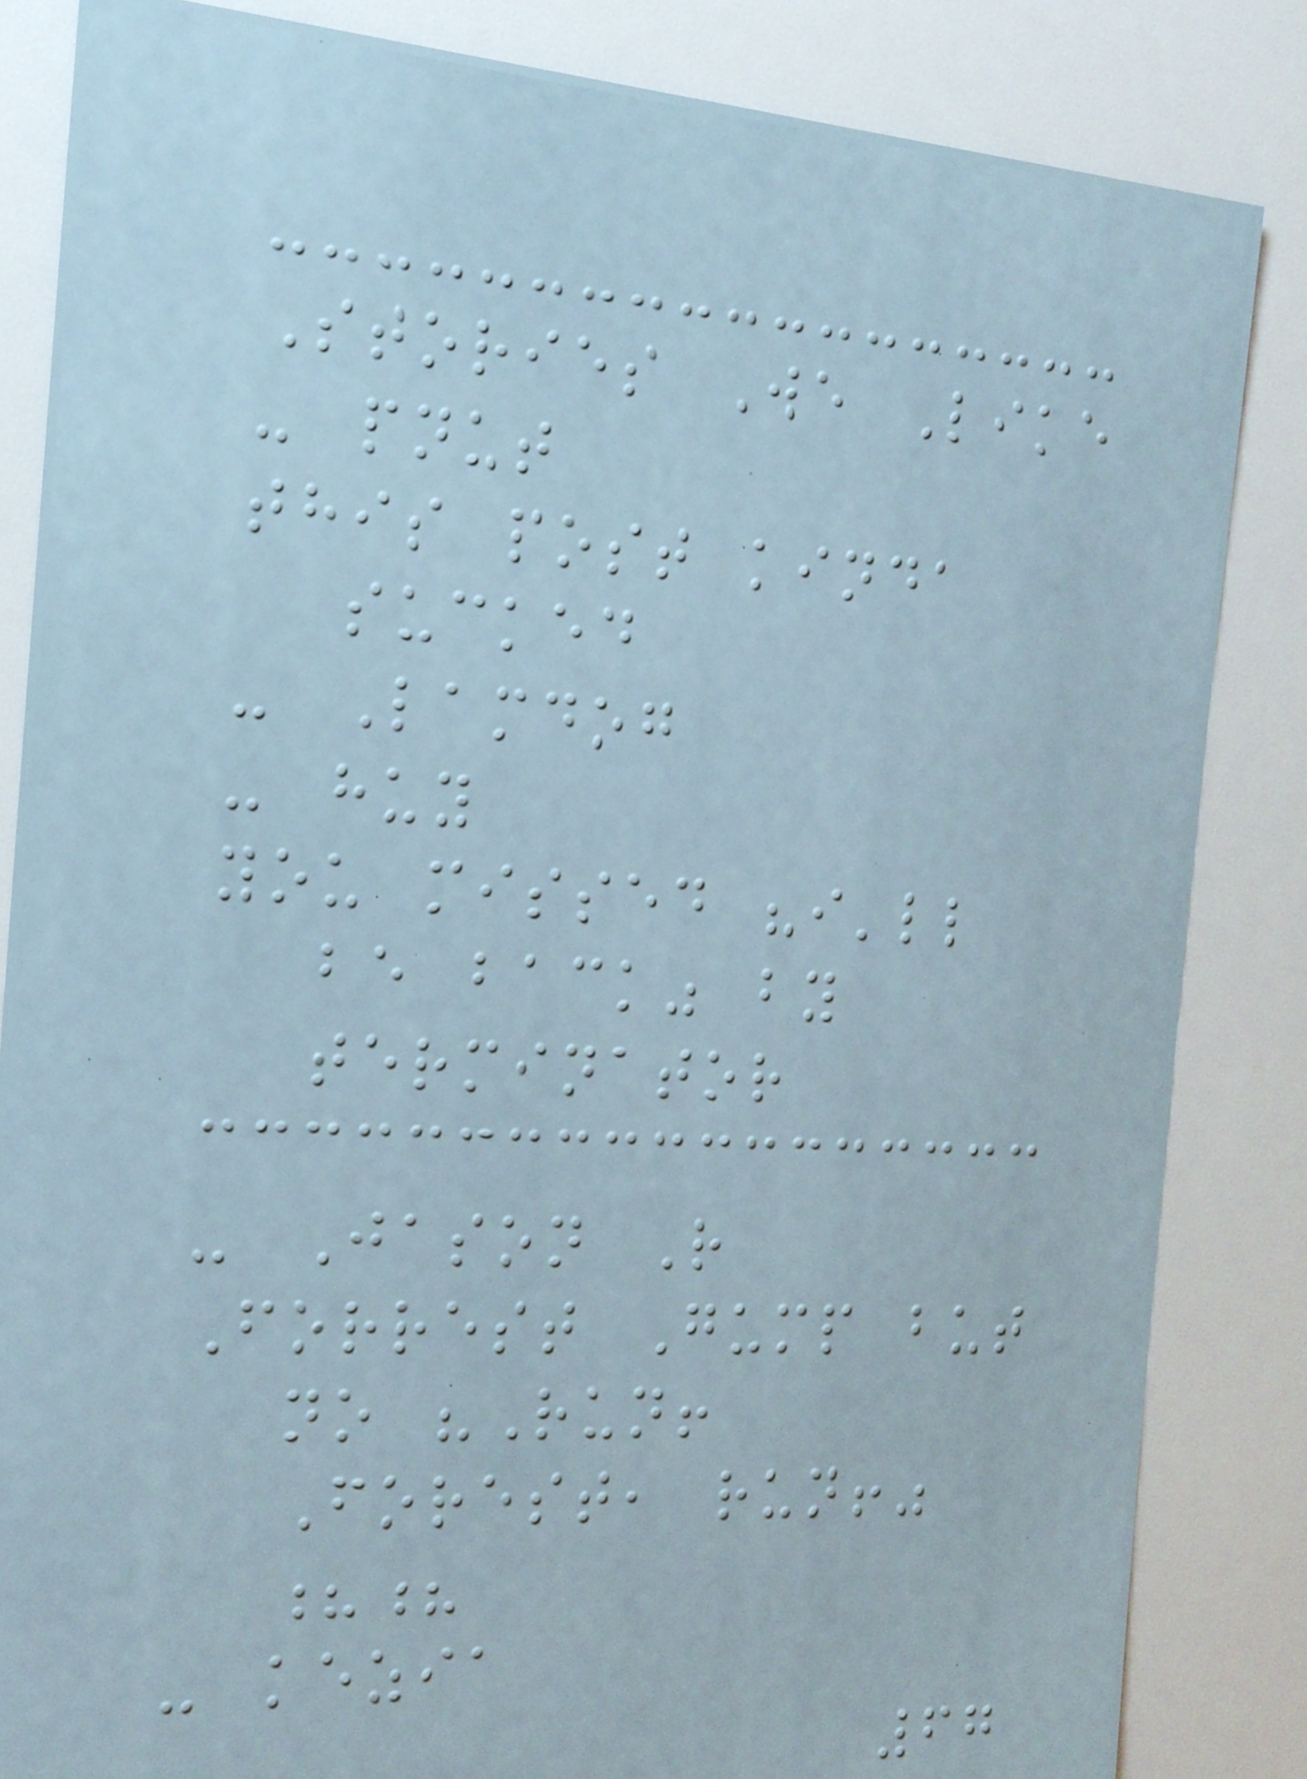Stories We Like
- pnut
this post kinda
sucked
- Lamdog
- huy
you missed "i'll
be back" by
terminator
- Jason R
Forrest Gump but
no "Run!
Forest, run!"
??
- kezia
67
